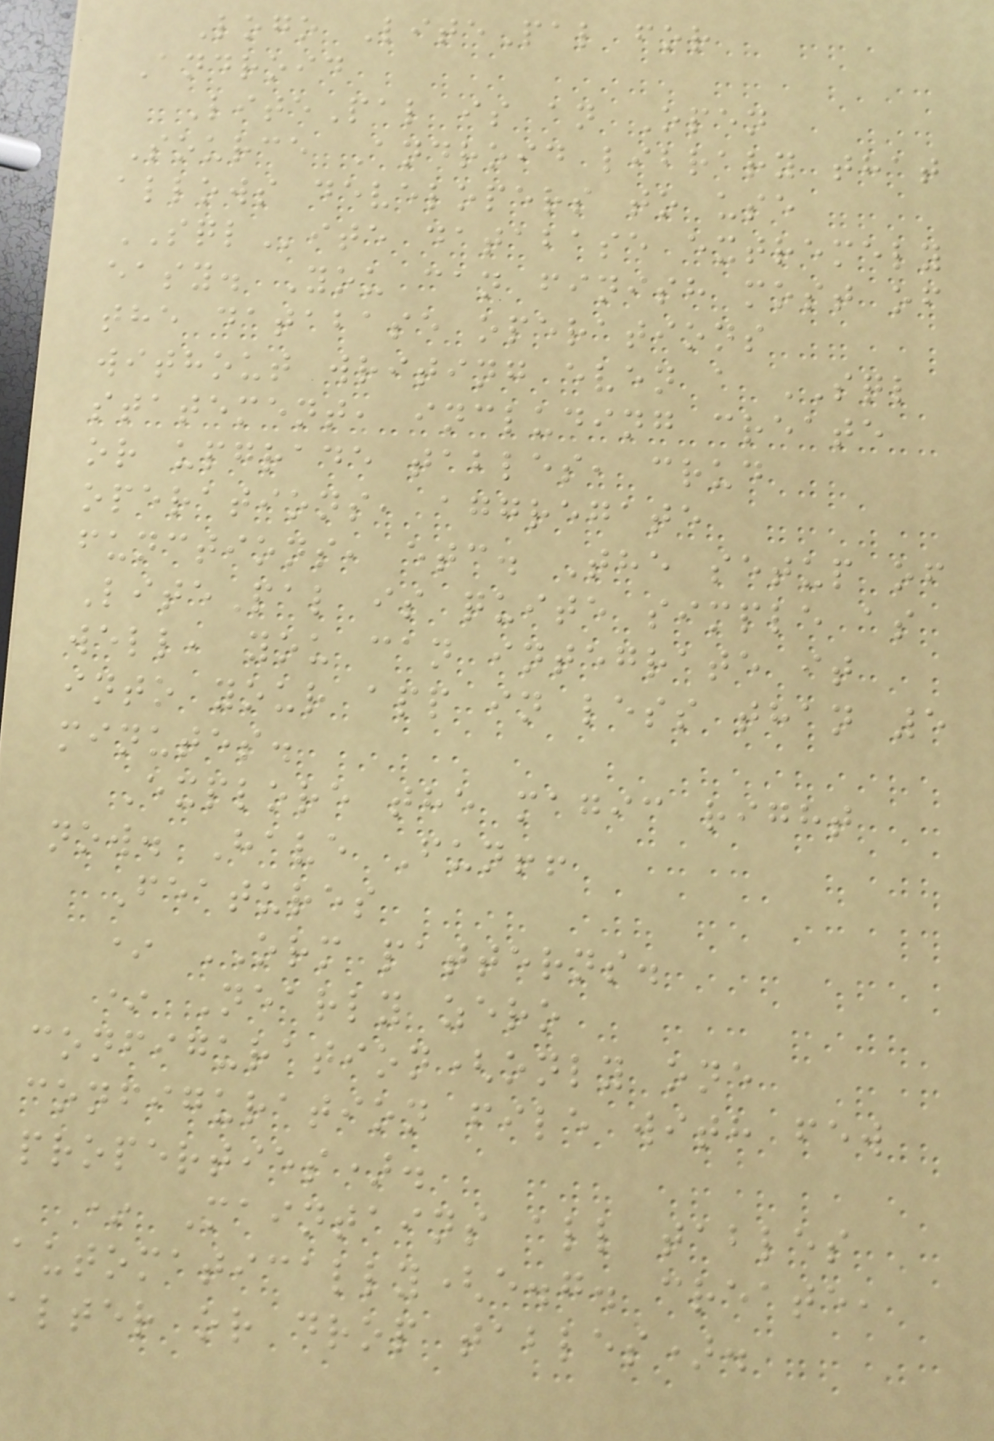Logo LitePal for
Android
LitePal is an Open
Source Android library that
allows developers to use
SQLite database extremely
easy. You can finish most of
the database operations
without writing even a SQL
statement, including create
or upgrade tables, crud
operations, aggregate
functions, etc. The setup of
LitePal is quite simple as
well, you can integrate it
into your app in less than 5
minutes.
Explore the magic right
now. Have Fun!!
Features
* ORM patterns.
* Nearly zero
configuration(only one
configuration file with few
properties).
* Maintains all tables
automatically(e.g. create,
alter or drop tables).
